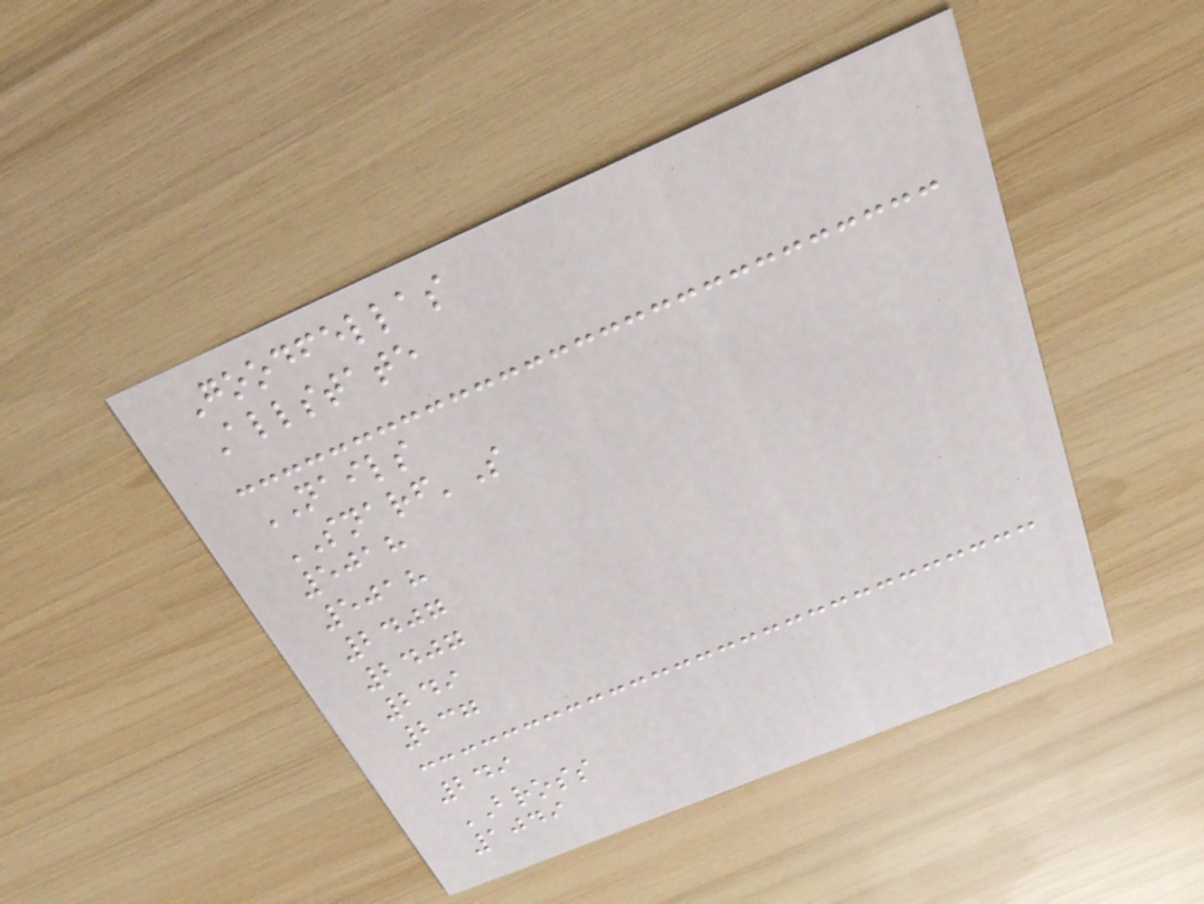Goodfellas
Allstate
NAILS
SNARF'S
5018
5018
2407
2407
249
237
249
BROSS
1049
